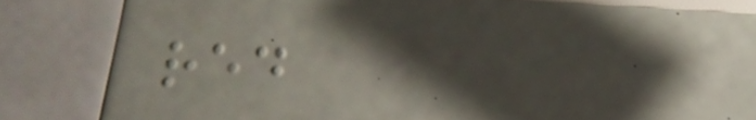red
